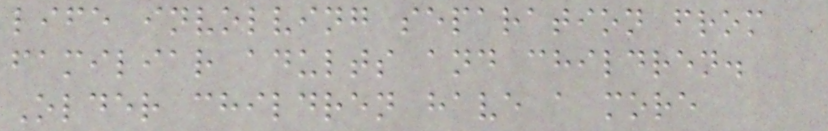life involving separation from
familiar adults and children.
Older children have a more
